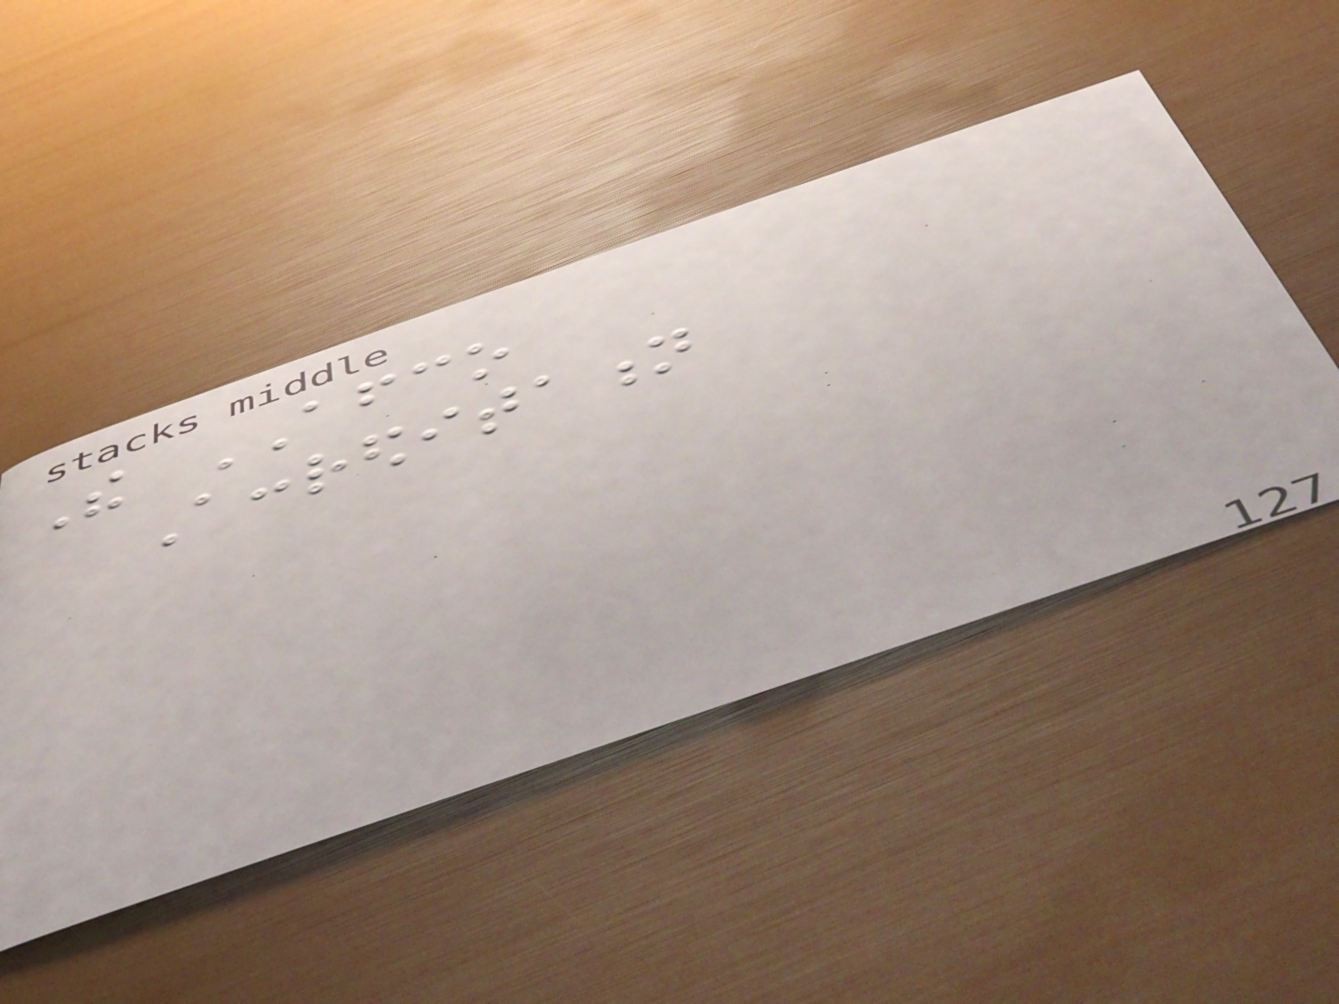The AFCO
Accreditation
